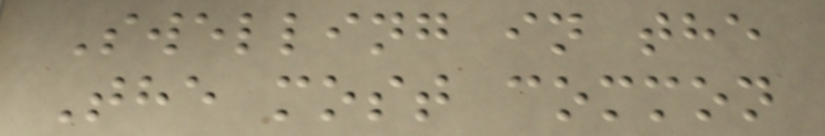Swelling in the
The most common
